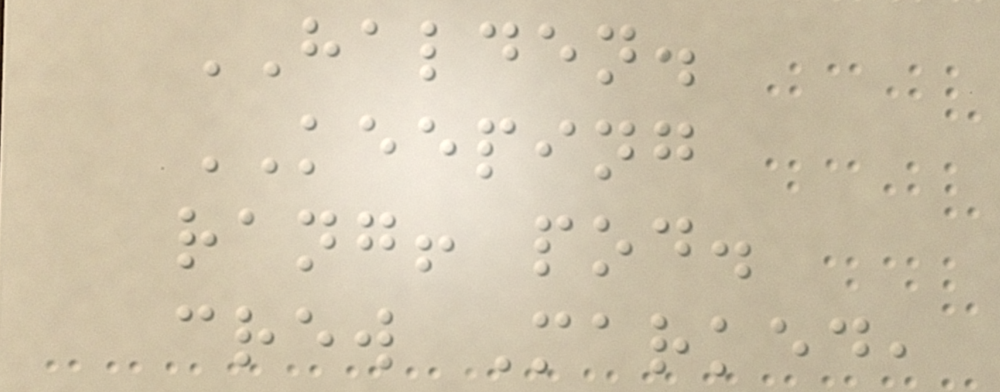HALDEN.
KEEPING
rang! pod.
crew Marked,
